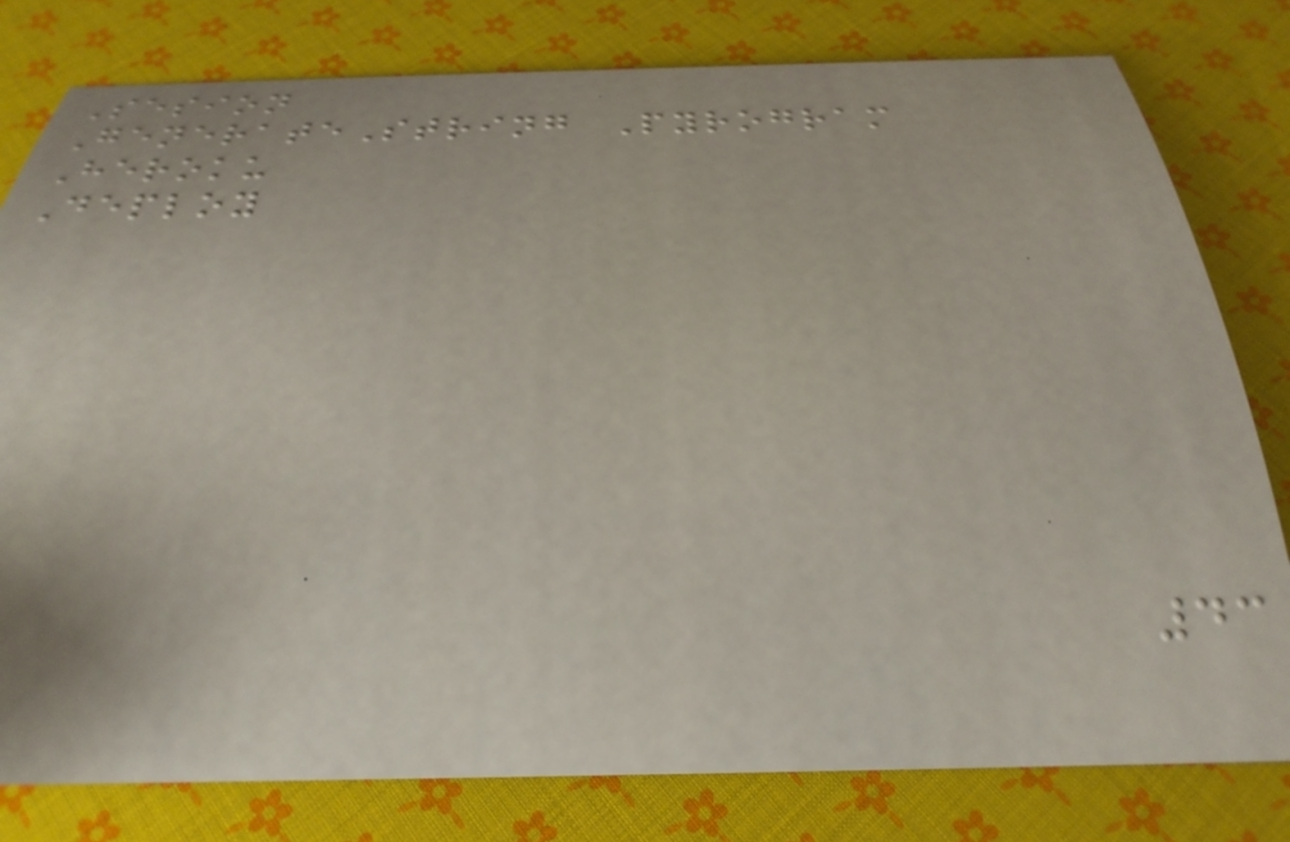Sesion
GenerateString Pyrogram
Heroku
Deploy
43
